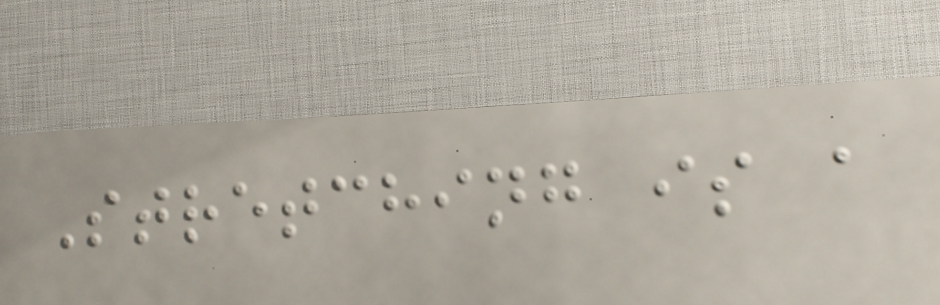Stretching is a
